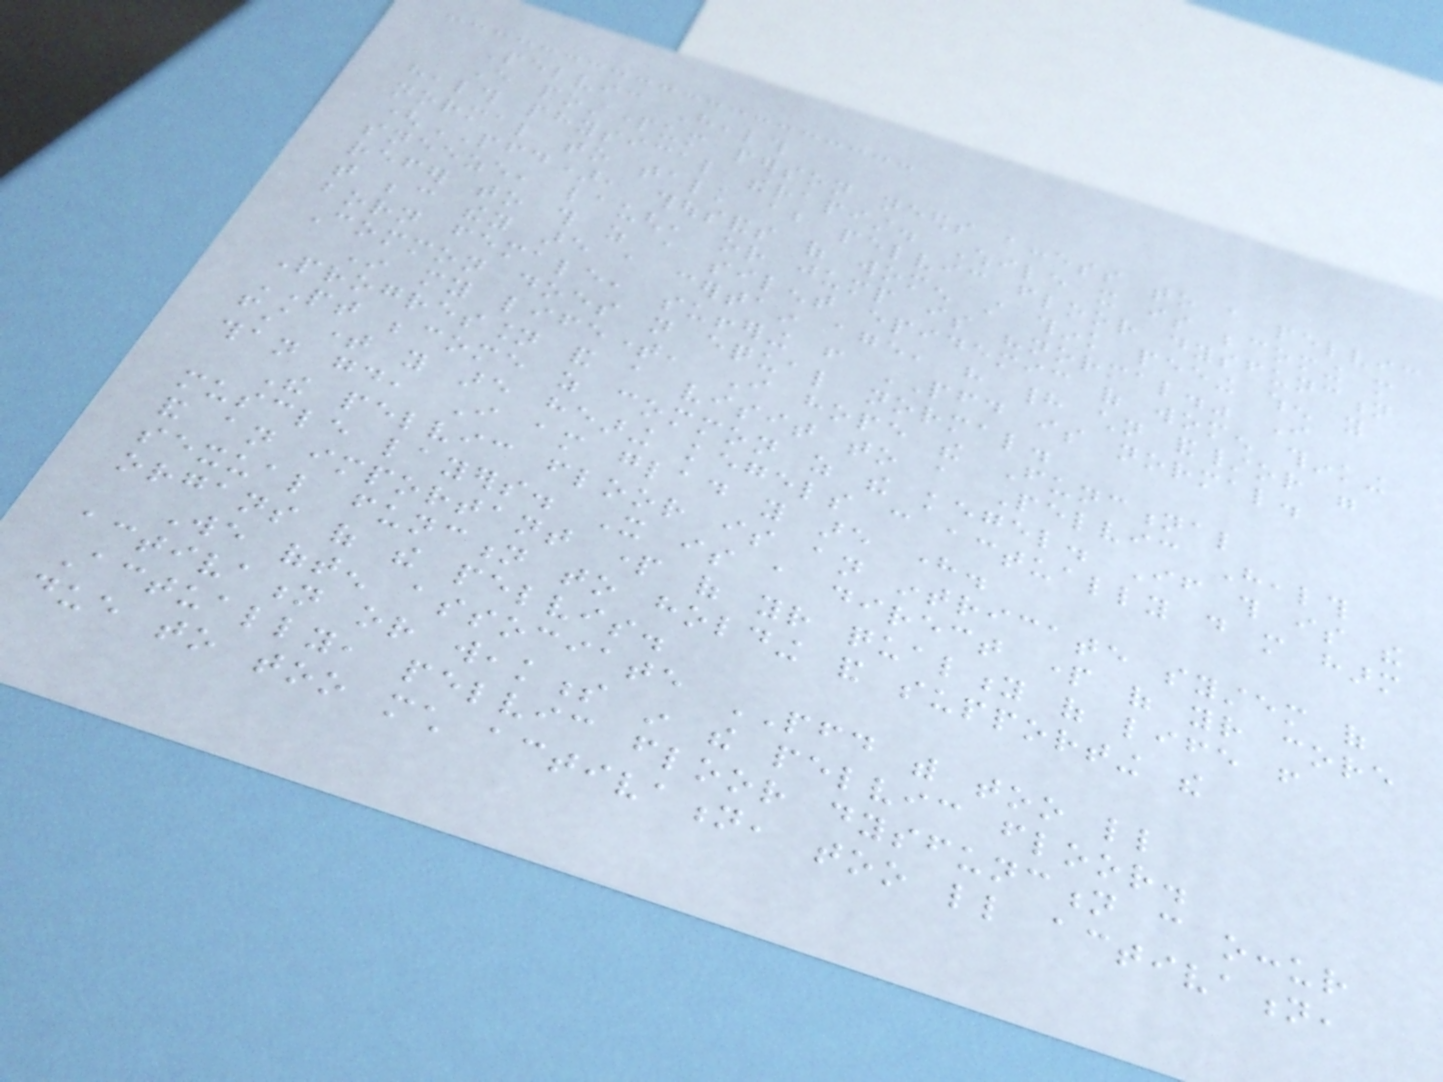Pelvic Health
Every postpartum person needs access to a pelvic
health physical therapist. While it is becoming more
normal to talk about pelvic floor dysfunction
(PFD), thousands of women still think peeing when you
sneeze, laugh, or jump is "normal." I
refer to this as a silent epidemic of women thinking
that because they are a certain age, have had children and/or were
born female, suffering from PFD is normal.
Common does not equal normal.
In my lifetime, I hope the Functional
Progression and a visit to a Pelvic Health
PT become as common as the kegel. If this is the
first time you are hearing kegels can actually do more harm
than good, I am glad you are here.
The pelvic floor is an intricate system of
muscle layers. It is a direct part of your core
and an important part of your quality of life from
sexual function to holding and supporting the
organs of the pelvis.
We often associate PFD with too little
activation or weakness in the pelvic floor.
Actually, pelvic floor dysfunction can occur
due to too much activation, too little activation,
